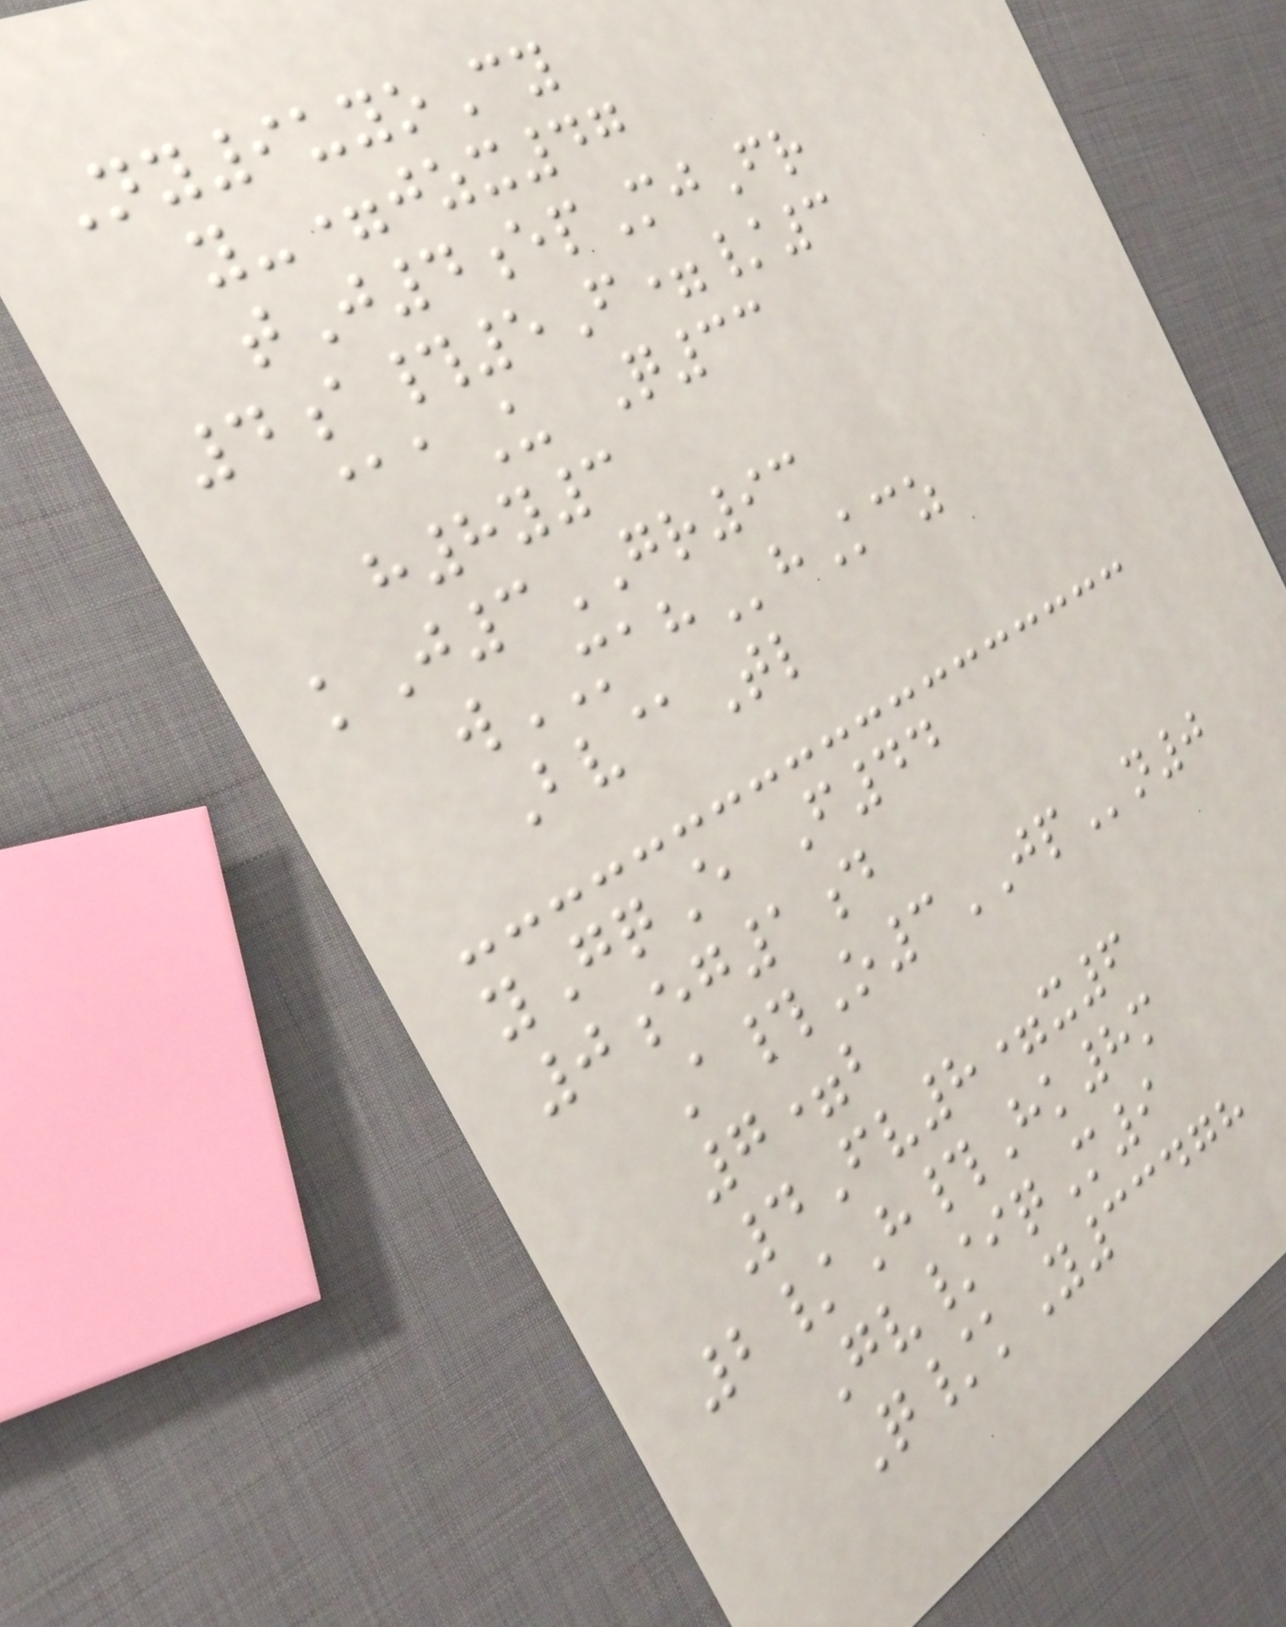Ny9uyoCy
y-=jzx47
tJ4epMjFr
4a#5F=/3
@aU Q33
h8y3
kJ3GR93
wMAHhKcz
Bv@Tl
yGqE F44
0eg1d
A#O3JPn0
7=b
4Fv8=x6
2/H#Hk8m
Gv/iqM9
Q/kY33478
